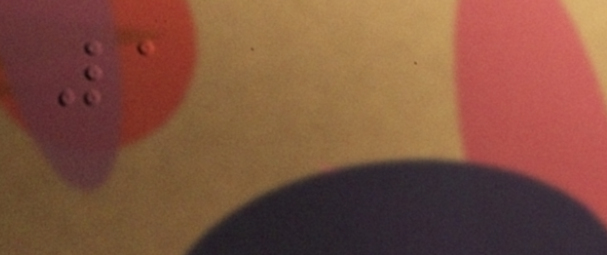1
